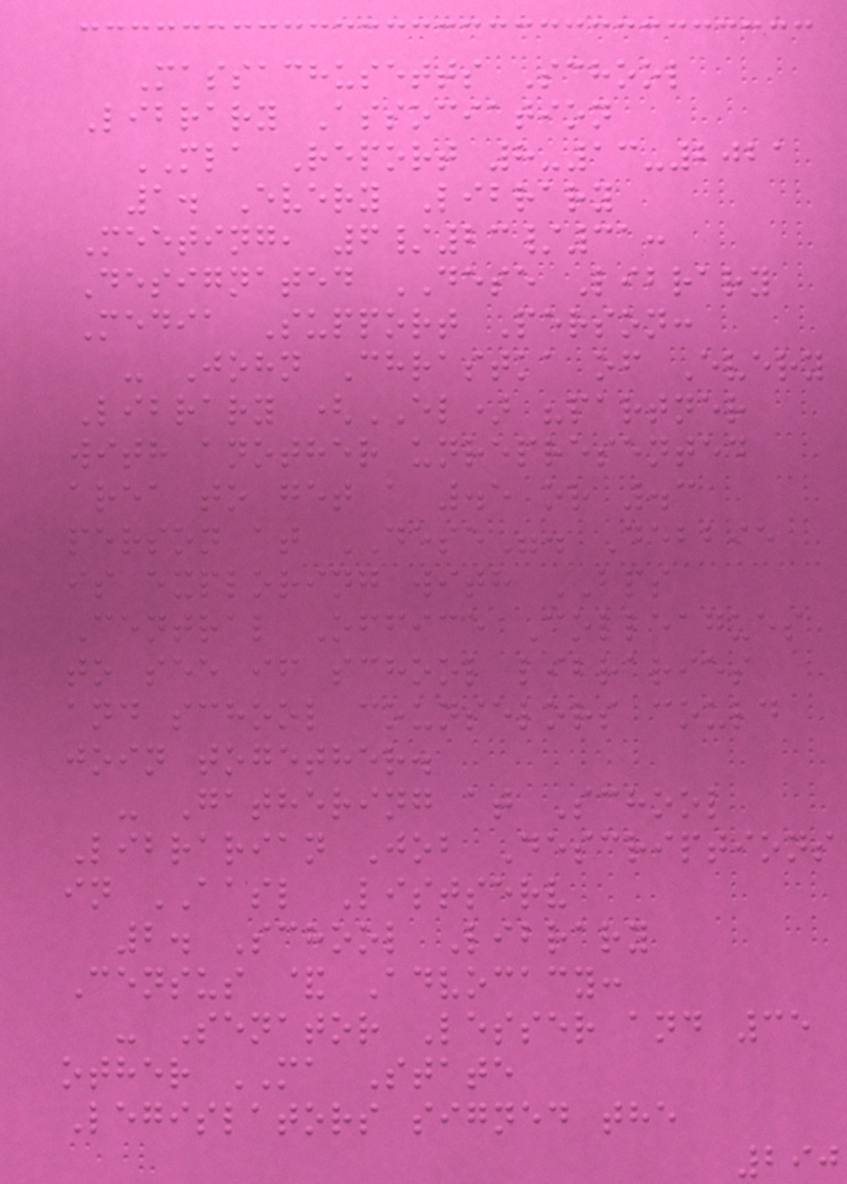Massachusetts School
Library Association
MLA Report 8-13-2021
1. Every Library
Meeting, 6/23/31:
Designated DESE Library
Media Support Person:
- John Chrastka of Every
Library (EL) "partner
with another unrepresented
area to get a .5 or .3
person at DESE". Debbie
is exploring with BPS
Central Office Colleagues
to see if school libraries
and school counselors could
join together.
- Gathering at School
Librarian Job Descriptions
in AASL Listserv
2. School Library
Census & Advocacy:
- Senator Lesser and 35
other MA State
Legislators signed the
290
